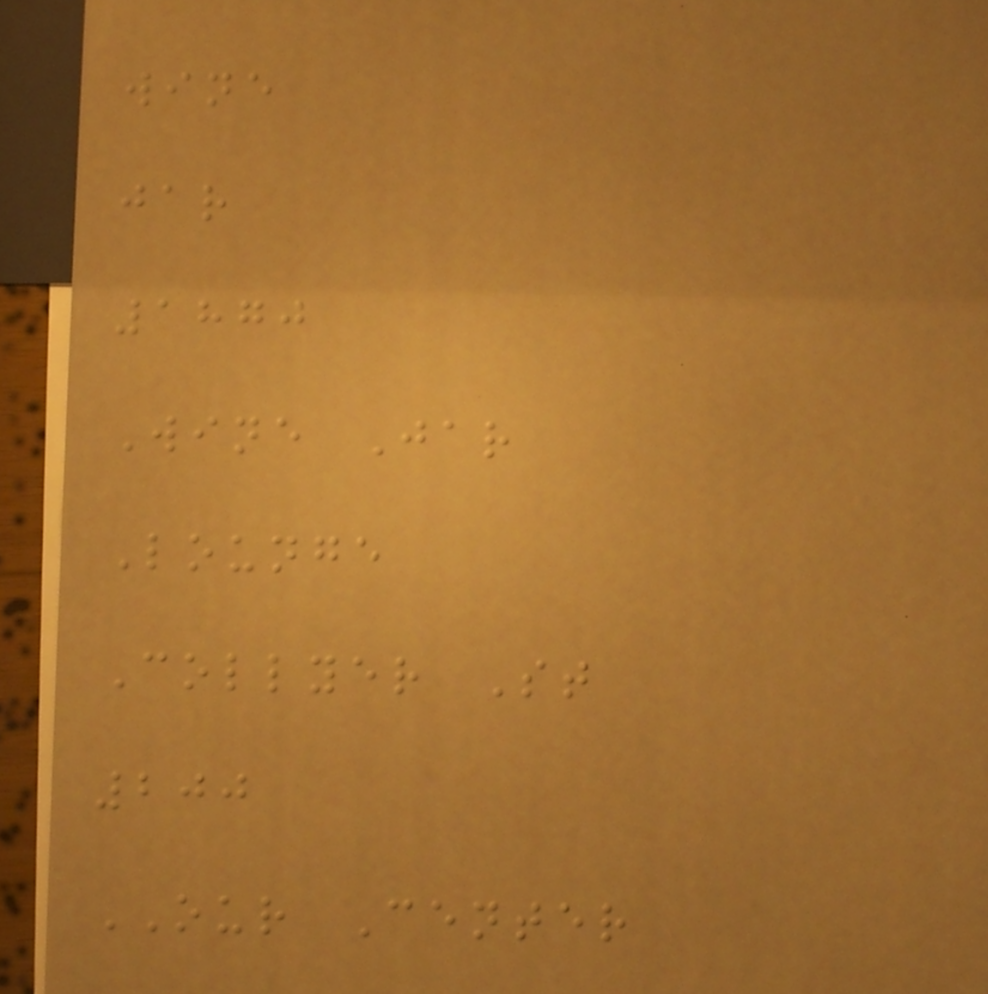wine
jar
1870
Wine Jar
Lounge
Collyer St
200
OUR Center
